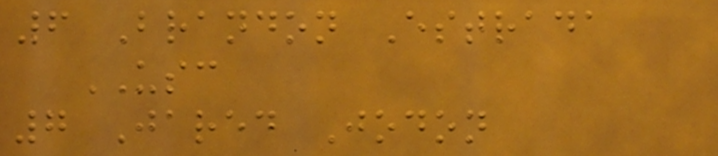6 Brandon Estrada
USC
7 Jared Jodon
